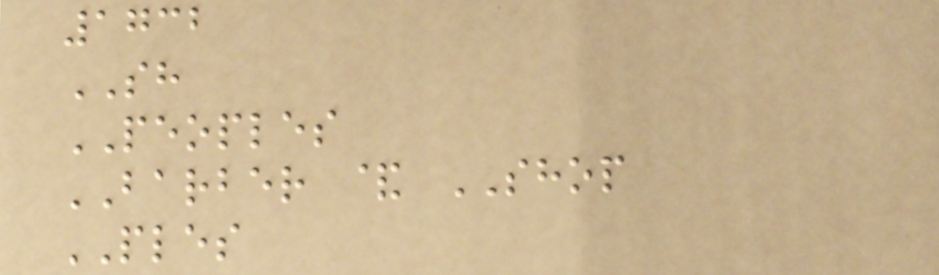1732
SH
PEOPLES
BARBER & SHOP
PLES
